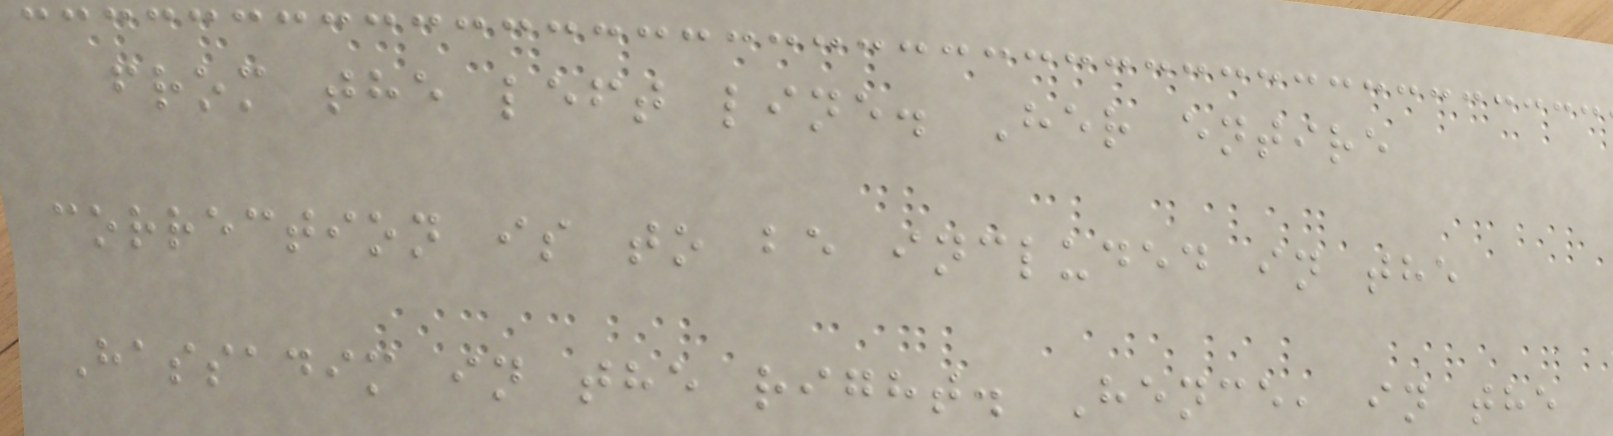from the left line. Her entire
correction is to be included in the
Hassadim in the right. Hence, in the
